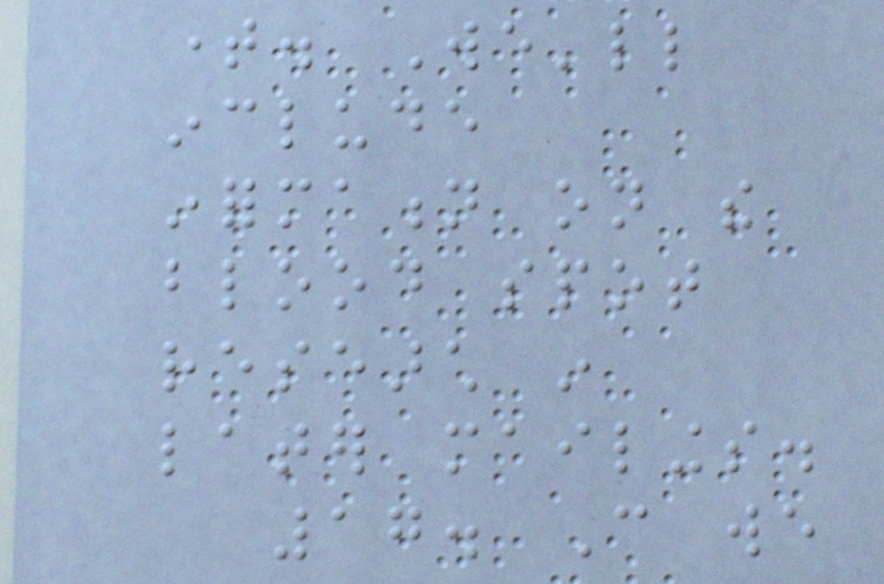time. We'll
include
information on the
blood spot
research in
later mailings.
17. Can we
